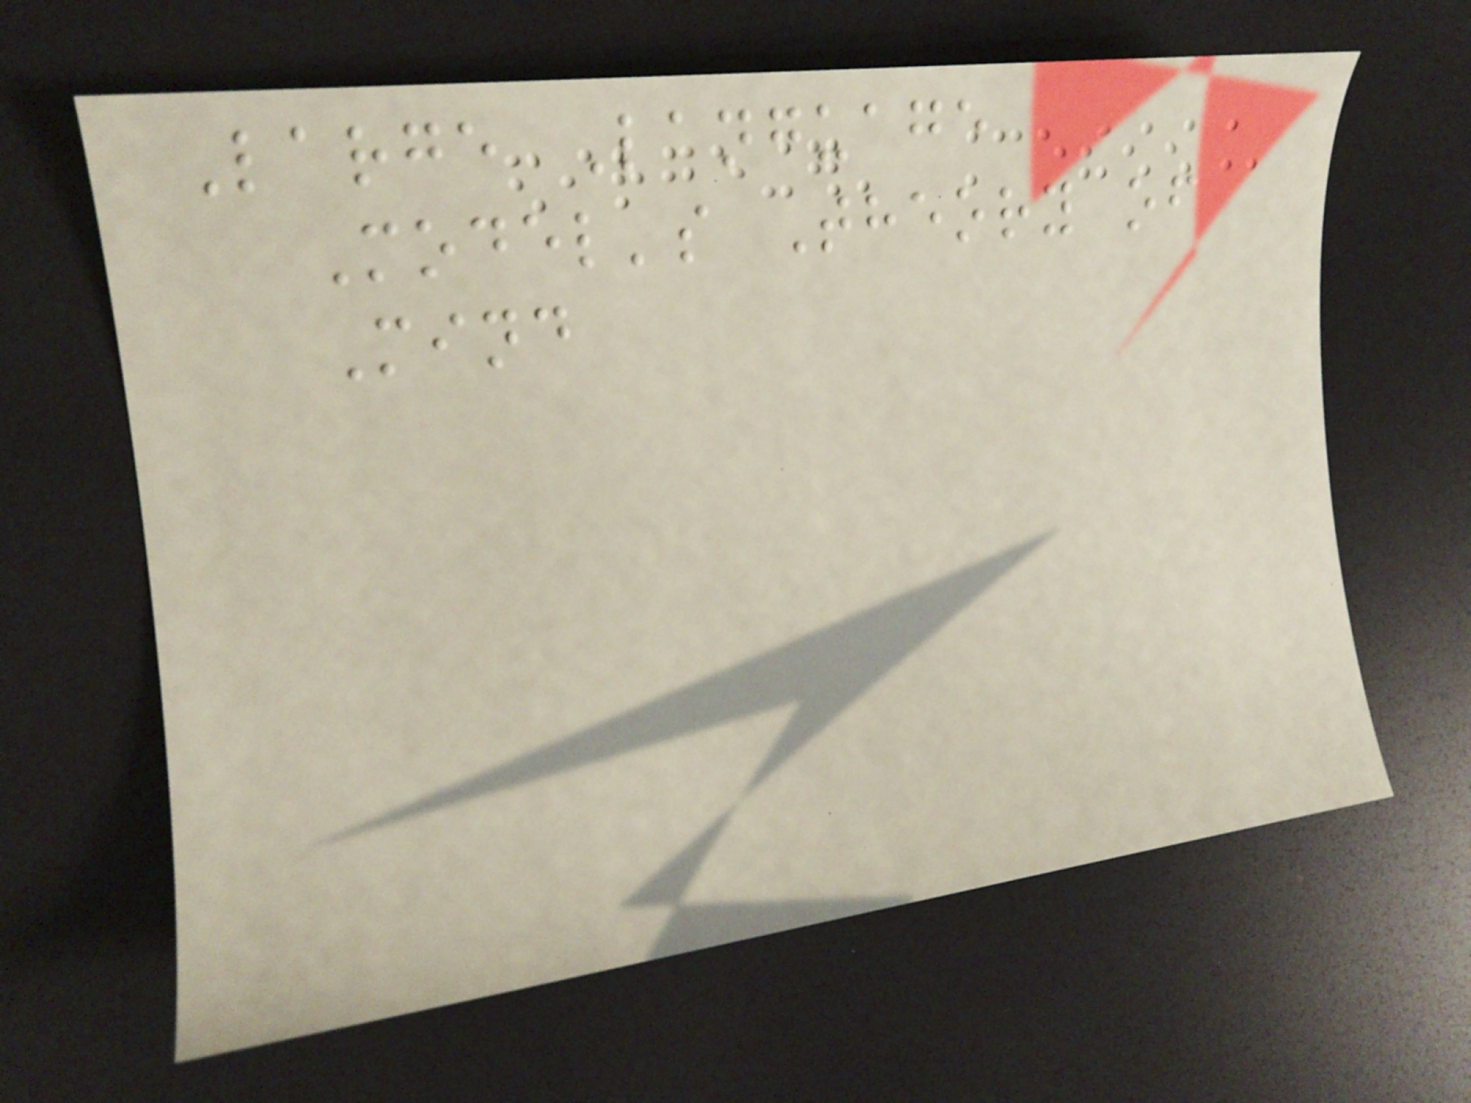Large Language
Model's Theory of
Mind
